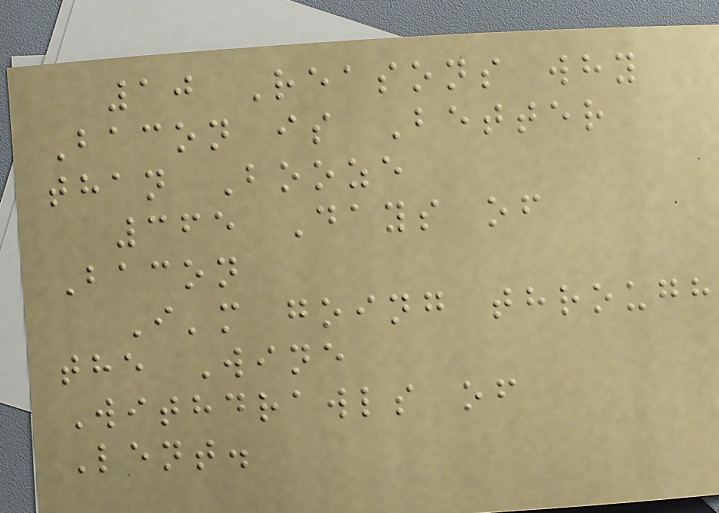10 Reasons why
Bacon is Better
than Booze
365 Days of
Bacon
I'm going through
the Wine
Withdrawls of
Lent.
